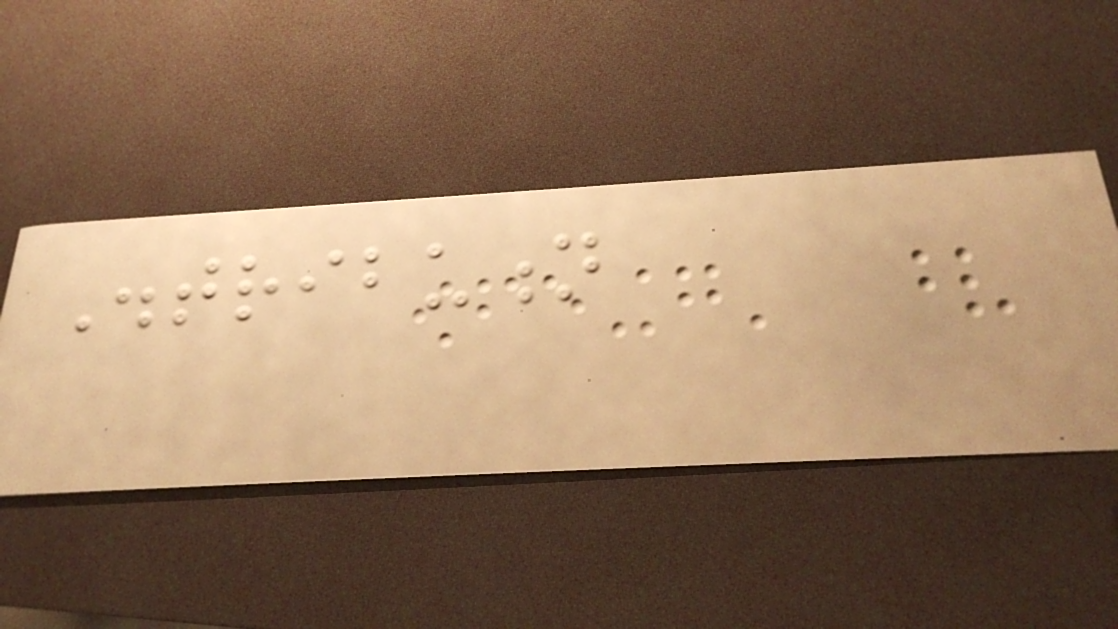Distribution
